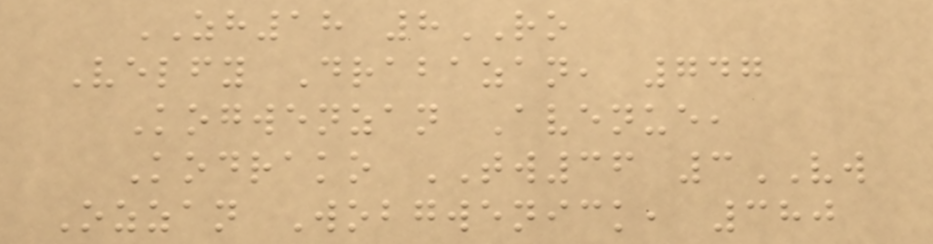ZH18 8RO
Velfy Drabazan, 747
Kogwenzan Avenue,
Kodrako TW36 3VW
Ozzan Wobgwenick, 380
